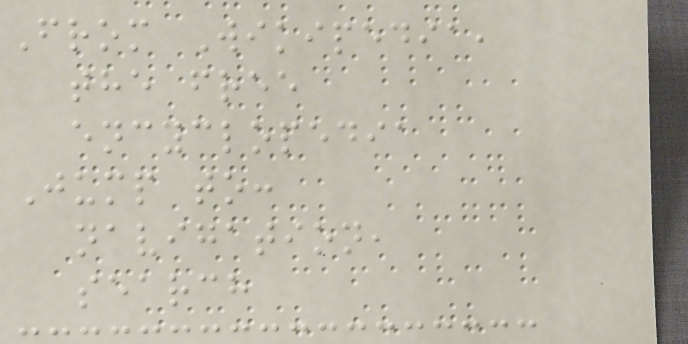From Wikipedia,
the free
encyclopedia
Jump to:
navigation,
search
